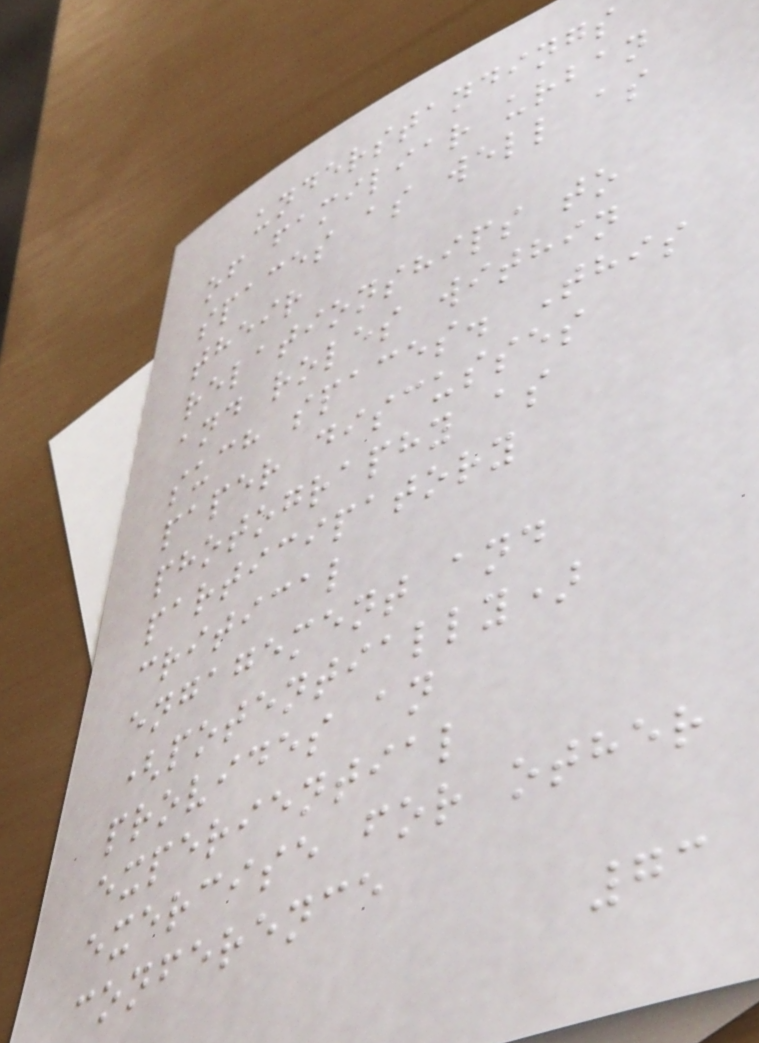understandings
of familiar urban
spaces as well as
their
relationships to
and roles within
such spaces. This
paper discusses
photography as
participatory
critical
engagement and
(potentially)
provides an
experiential
exercise for other
conference
73
